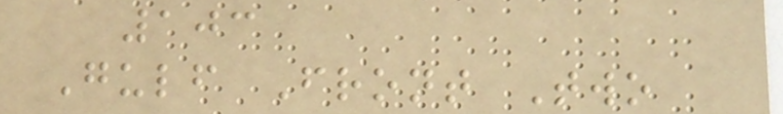103
Gulf Front Two
